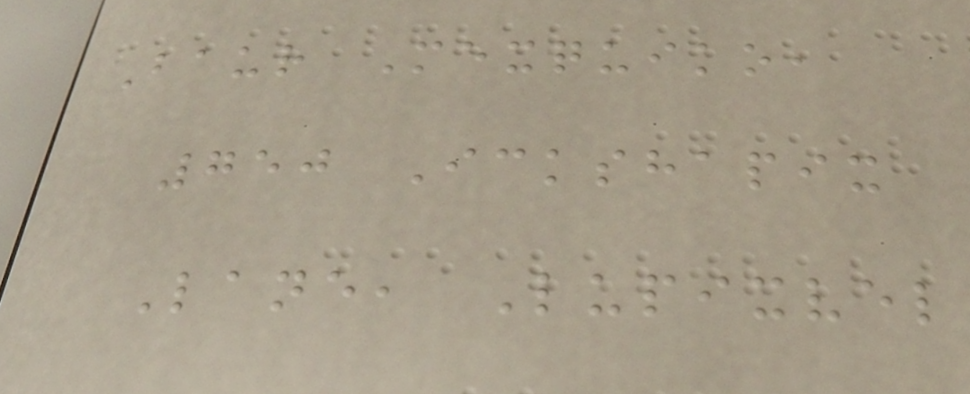Baur Mexquiko,
750 Ickshapix
Lane, Lupixvel
